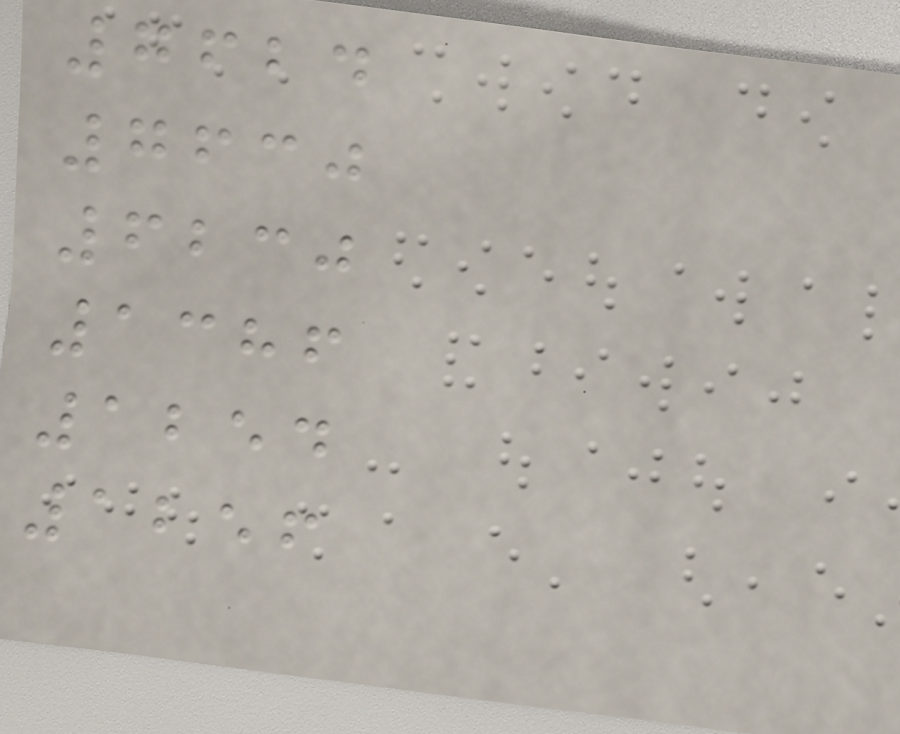7624
7630
6230
1386
1254
1256
